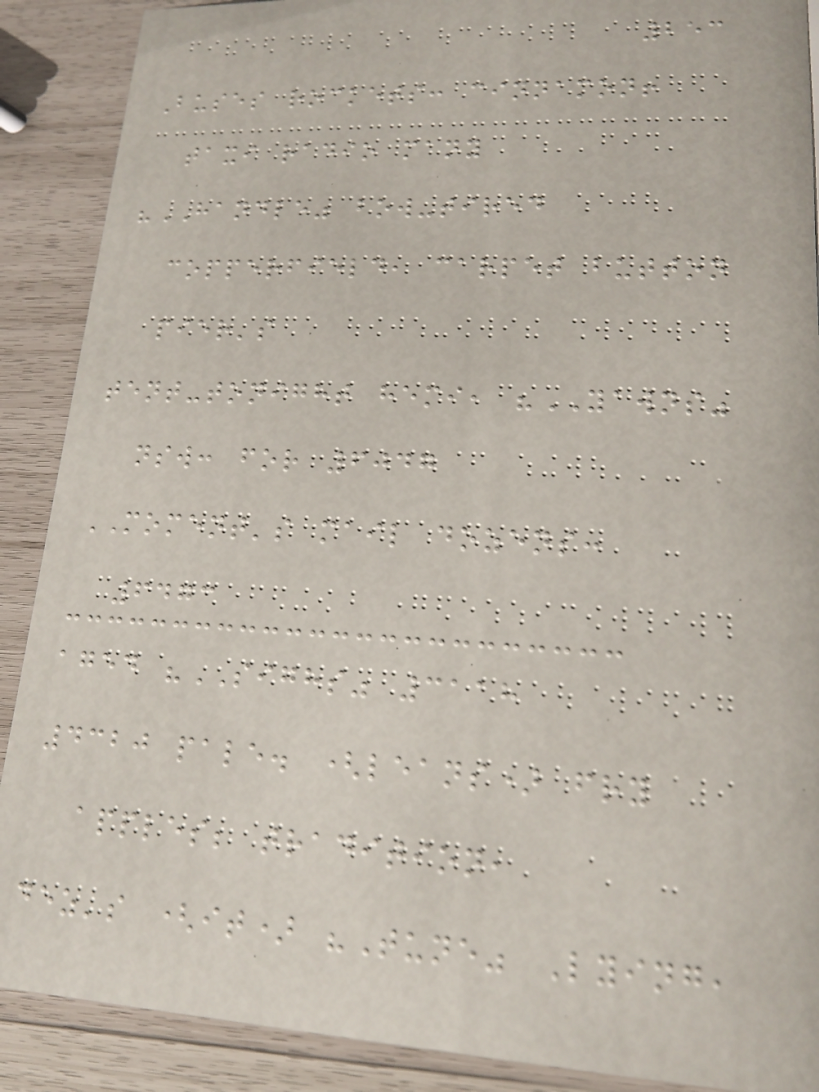253
Buses rockets: cinnamon!
taxi radio many
"HANDLE" bow-tired
copperfield, carpet button
pier's
tent-tonight hemi, "YAWNS"
nsw: for 6047
MOMENT's mail dozens:
6473
aged "SIGHS" 3118
4320 pale. (leans) fry
apples; tradition,
dez's (it) "Tune" Lying,
